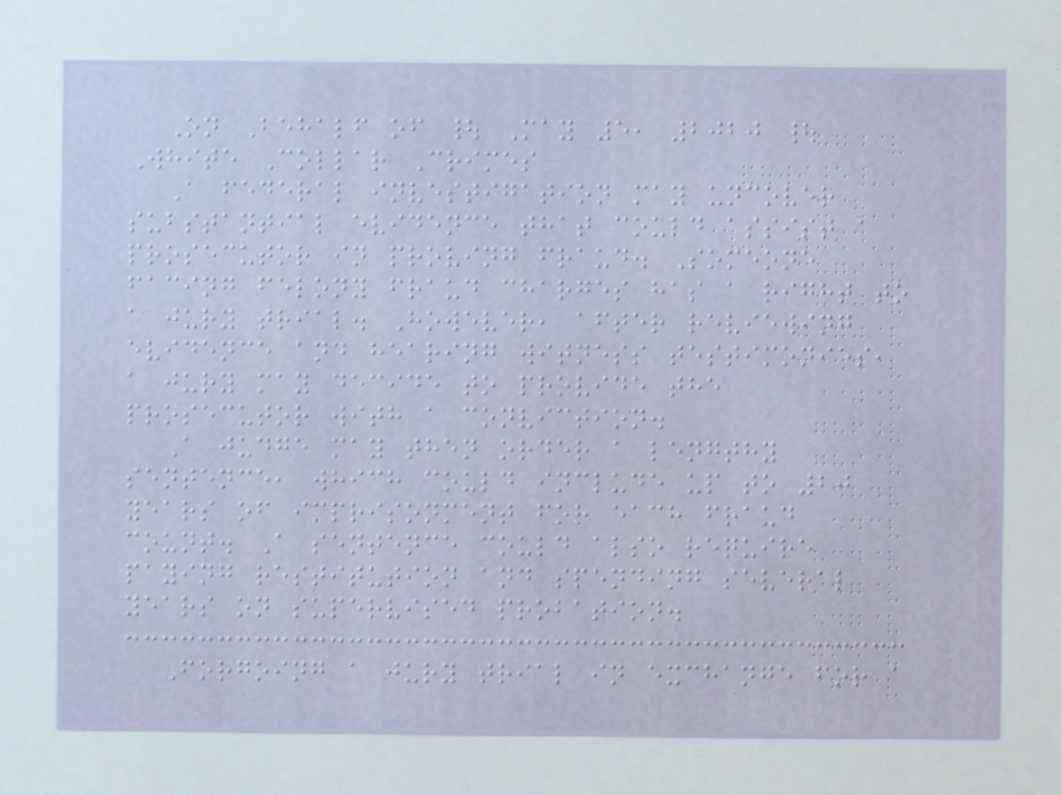On Behalf of | May 5, 2020 |
White Collar Crimes
A federal investigation may uncover
substantial evidence that could assist a
prosecutor in proving fraud. Someone
facing felony fraud charges has a right to
a jury trial. However, after reviewing
evidence and hearing witness testimonies,
a jury may decide to provide the
prosecutor with a conviction.
A judge may then order a lengthy
sentence, which could include up to 20
years of imprisonment for each fraud
count. A sentence could also require
paying restitution and spending several
years on supervised probation.
Forgoing a jury trial in exchange for a
